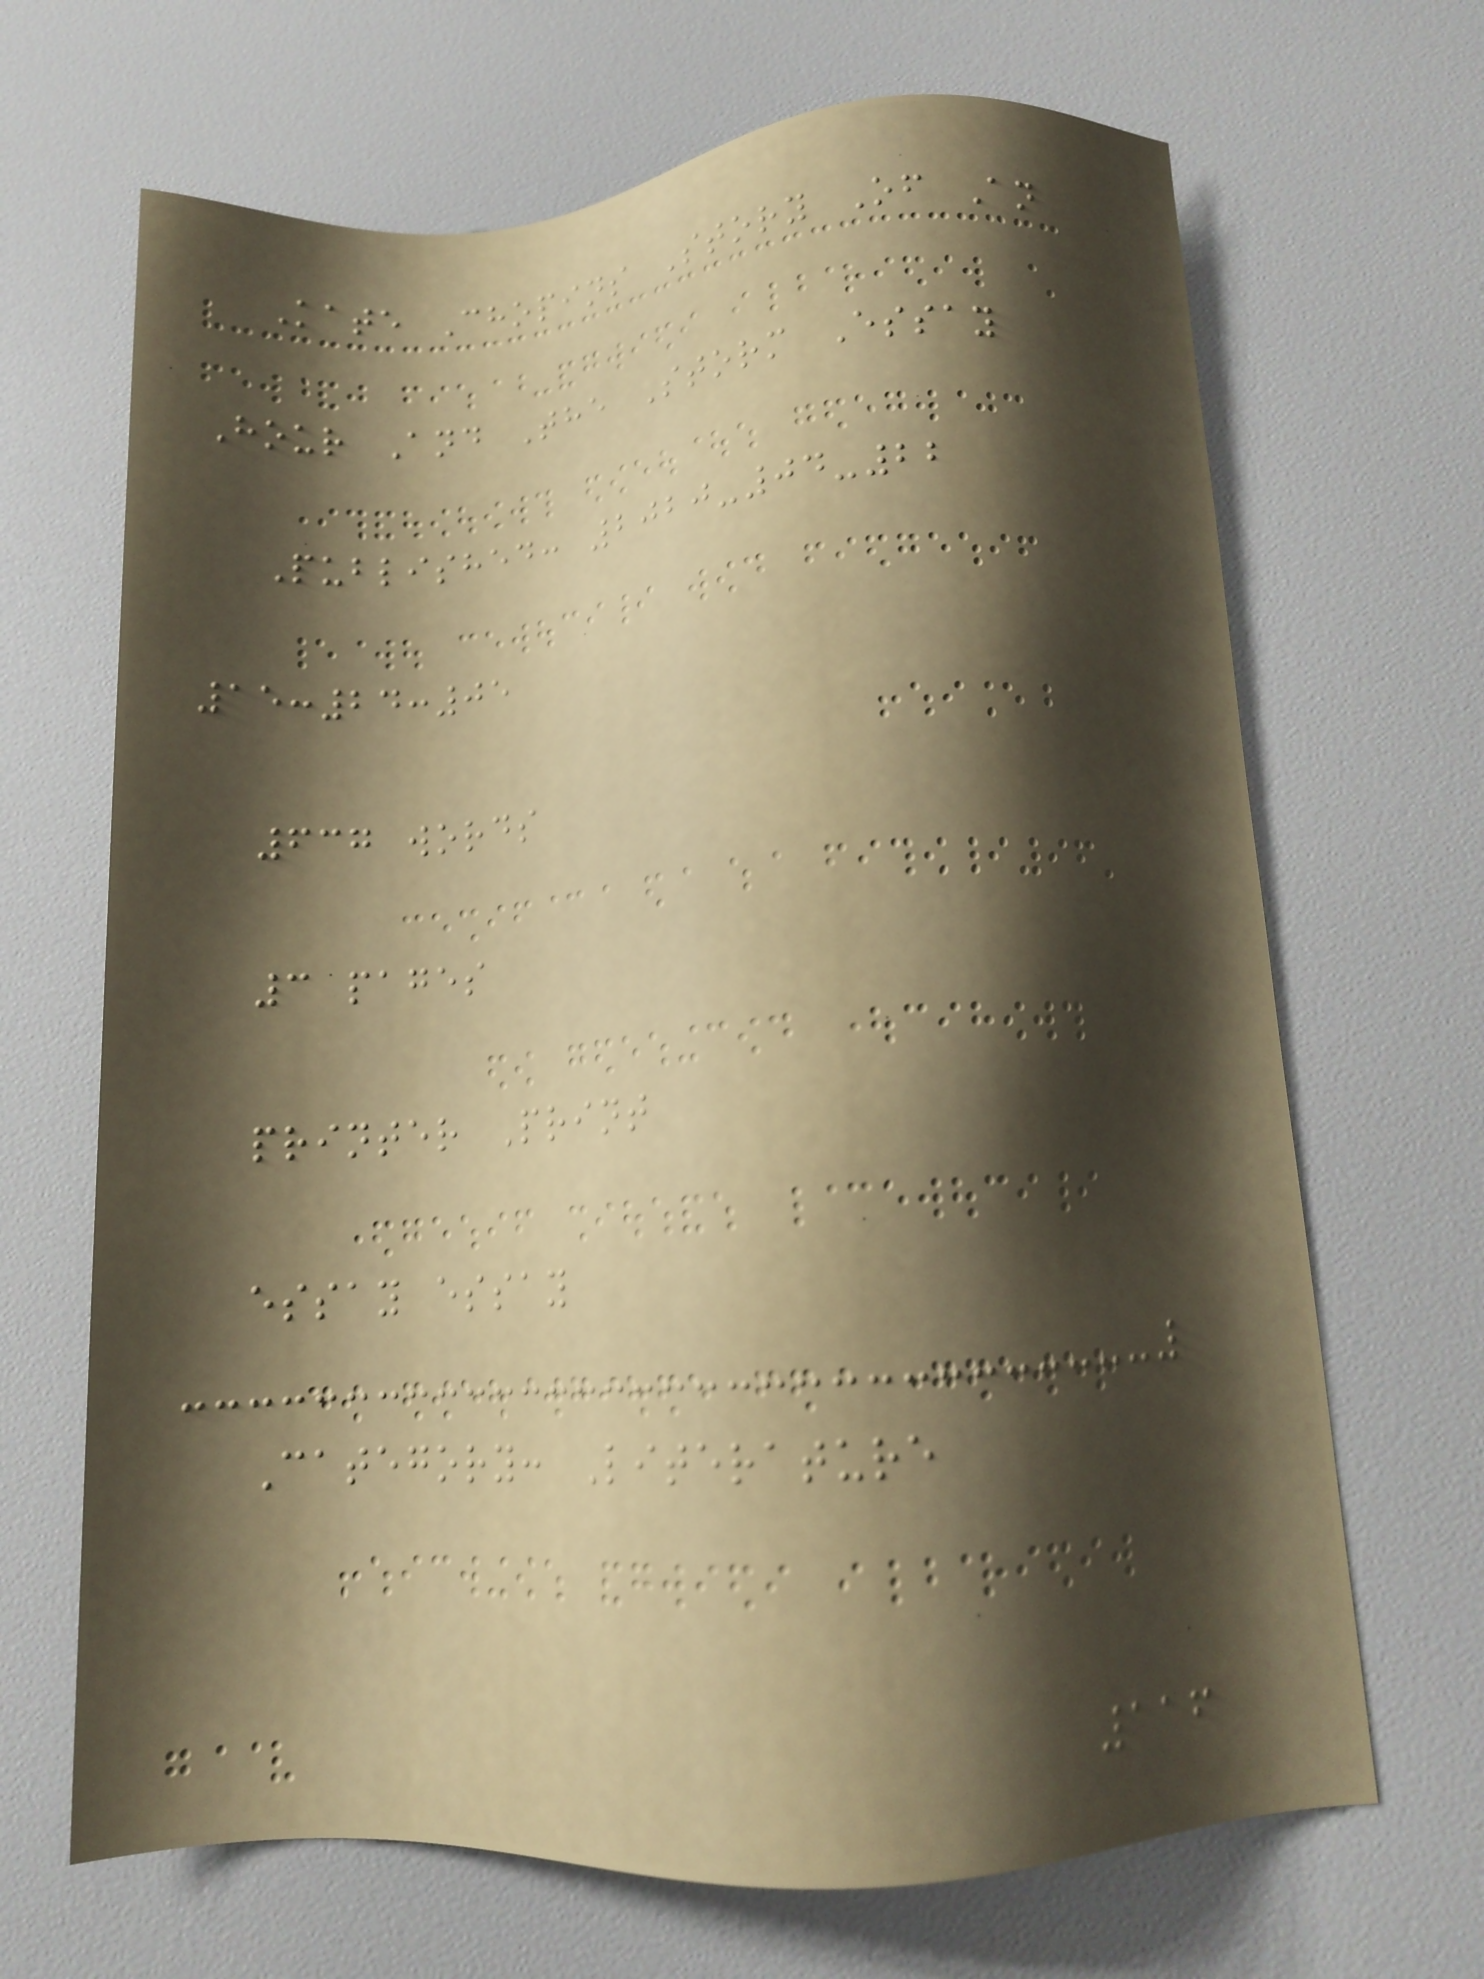Kate Chopins Story Of An
Hour And The Storm Essay
Published: 2020-04-22
15:24:05
637 words
3 pages
printer Print
essay essay
Category: Literature
116
